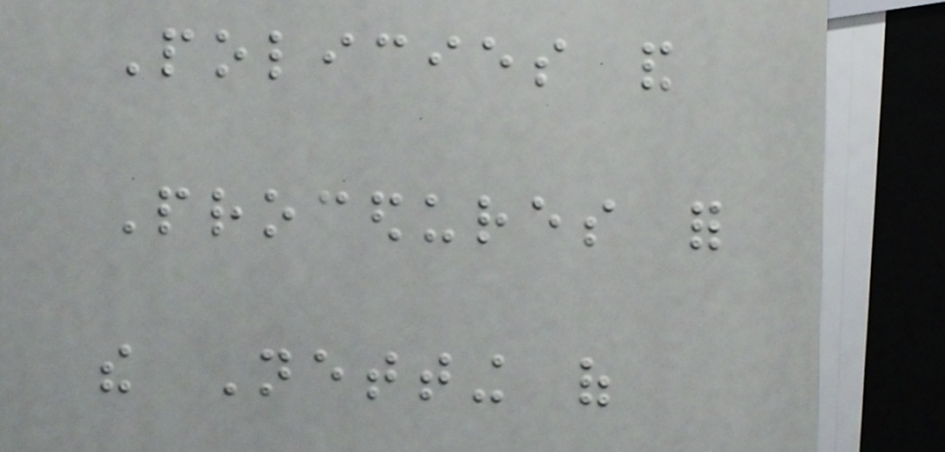Policies and
Procedures for
the Netting of
